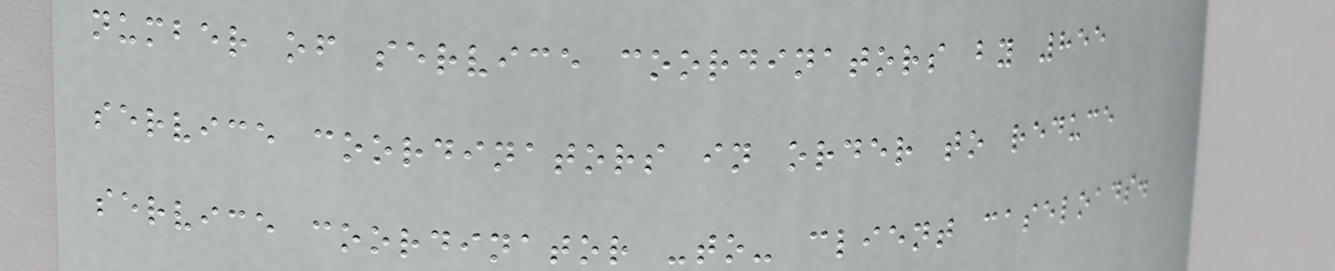number of service coordinators by 855
service coordinators in order to reduce
service coordinator -to- client caseloads.
